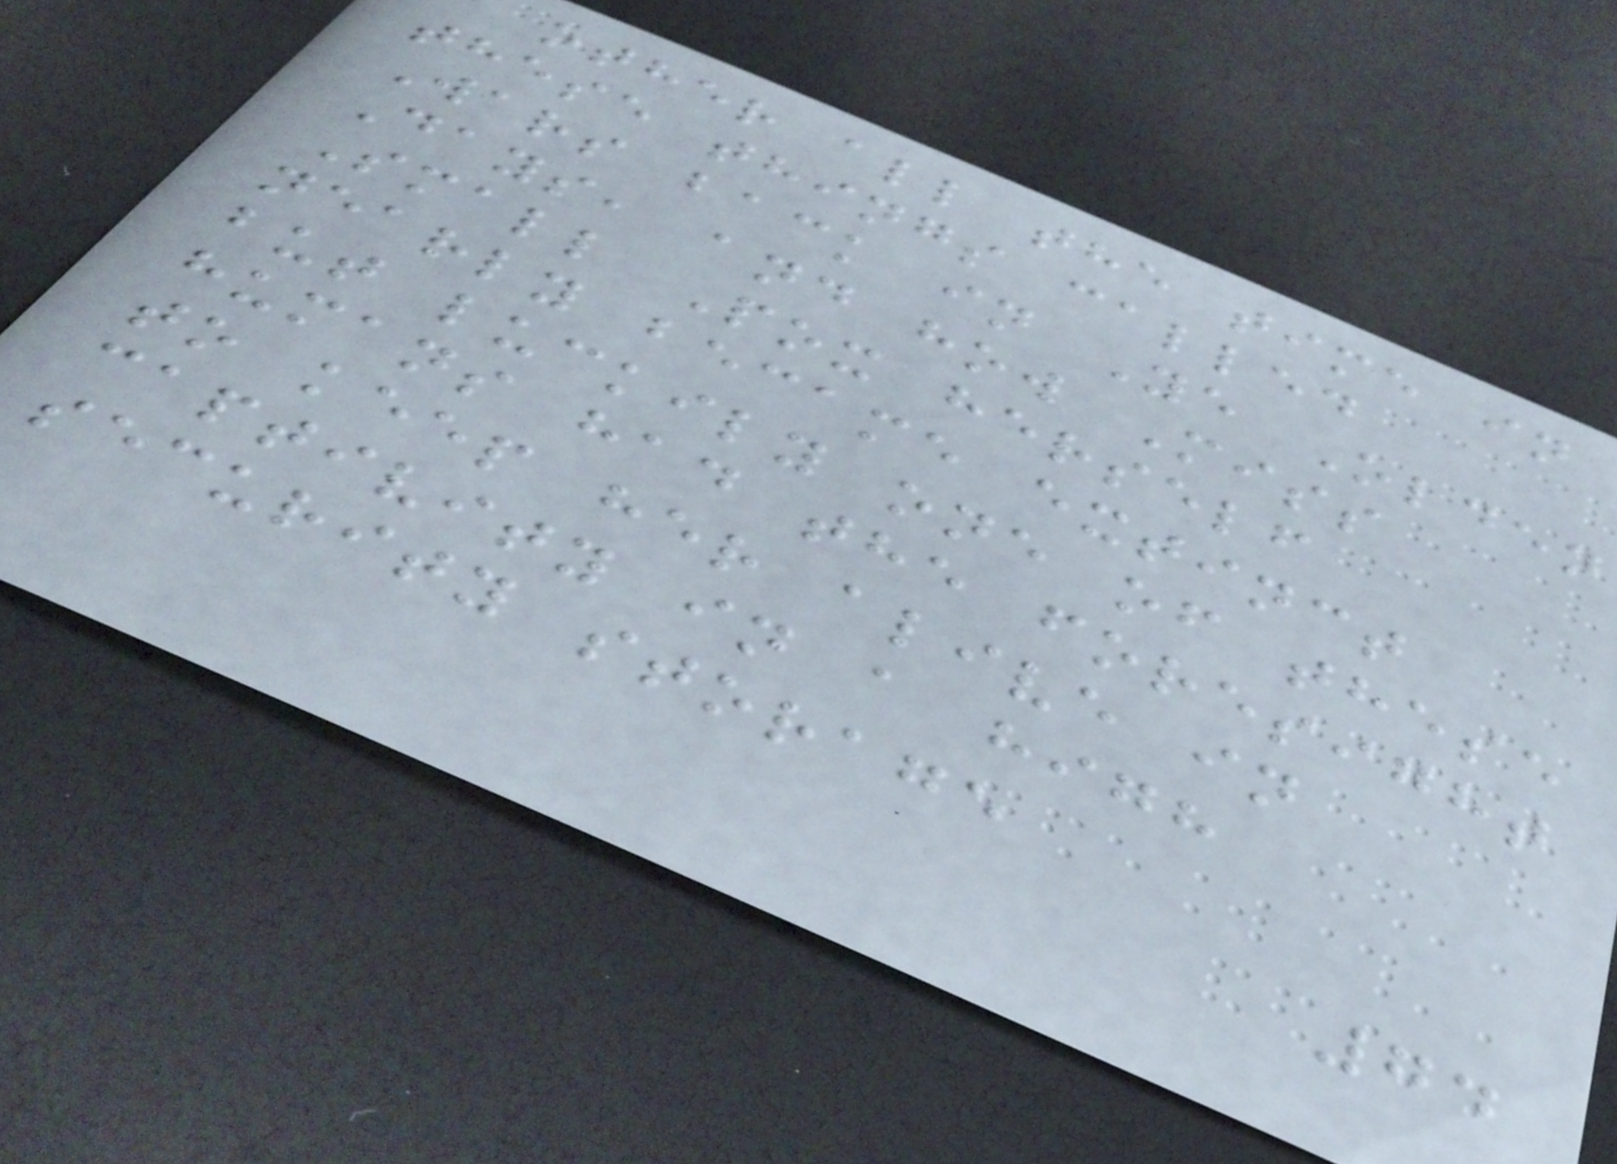other all the time in
these things called
Wars back in Ye Olden
Days, and how Miss
Small Pox herself
nearly became extinct
but luckily one of these
humans had the foresight
to keep her alive in
captivity in a high
security storage
74
